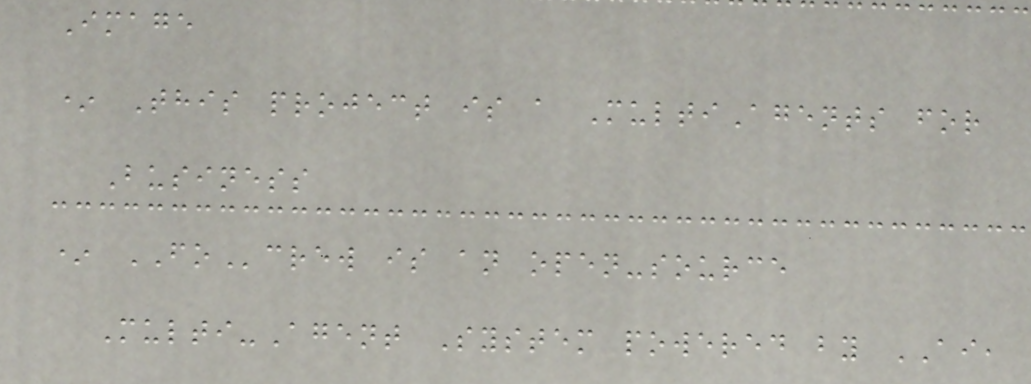Image
* This project is a MultiAgents for
Business
* FOcrew is an open-source
Multi-Agent System powered by AI,
